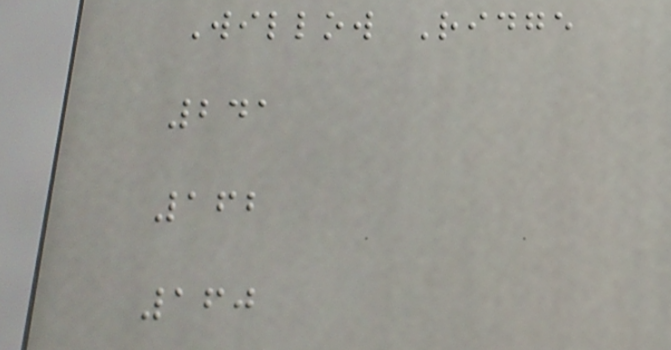Willow Ridge
241
162
160
